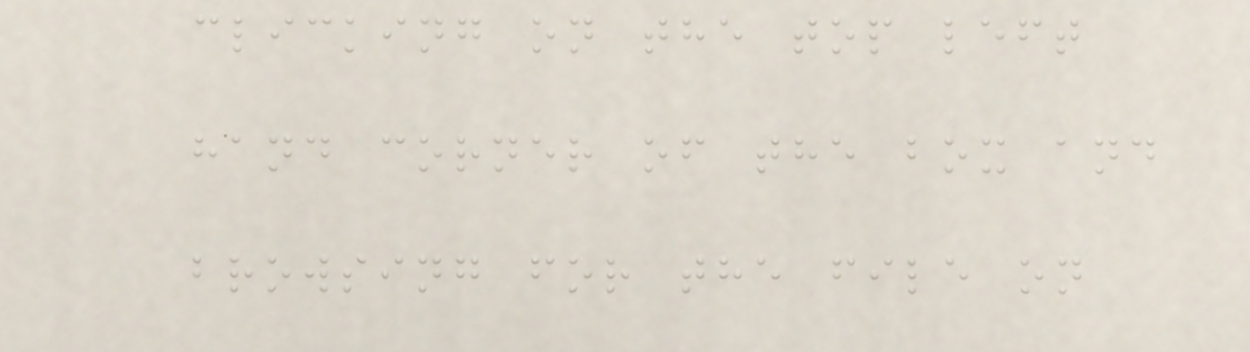clicking on the top left
hand corner of the box and
browsing for the file on
